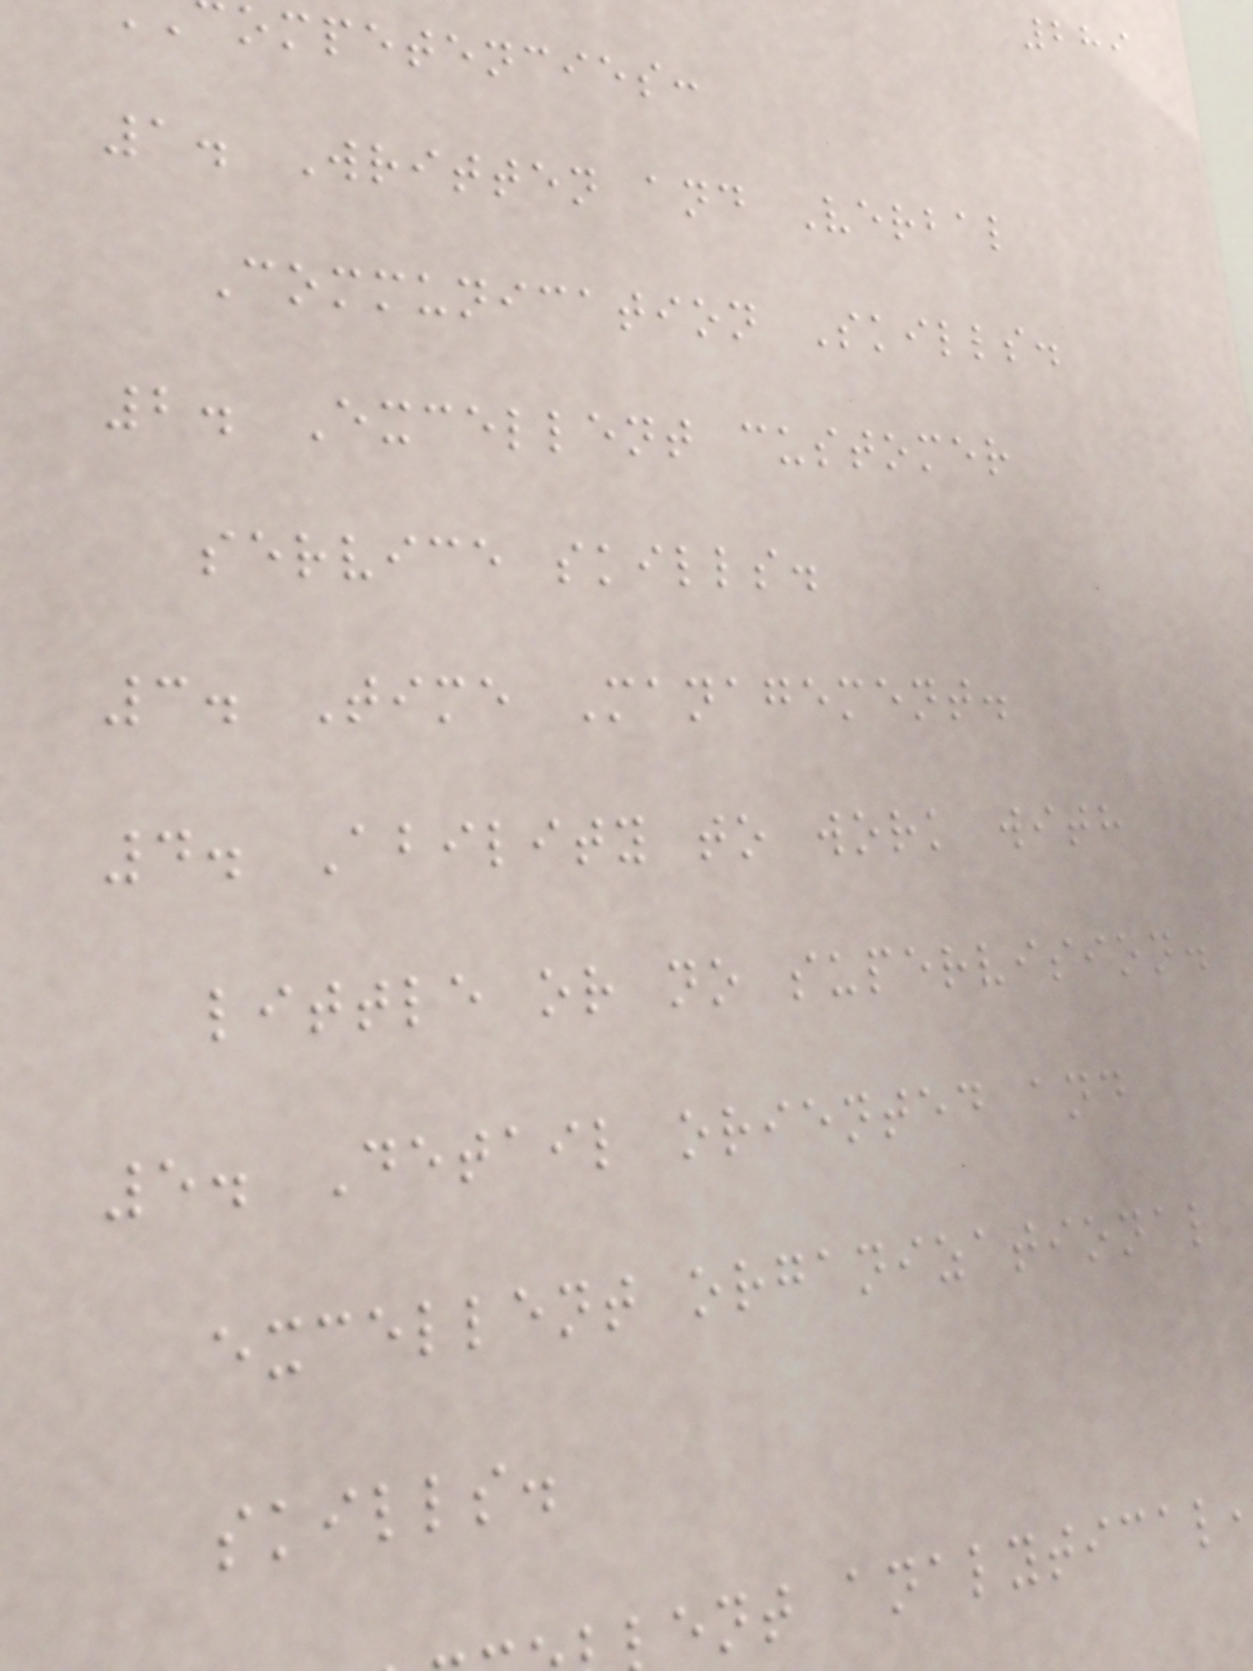289
ompetencies:
1. Written and Verbal
Communication Skills.
2. Excellent customer
service skills.
3. Time Management.
4. Ability to work with
little or no supervision.
5. Detail oriented and
excellent organizational
skills.
ent analytical
